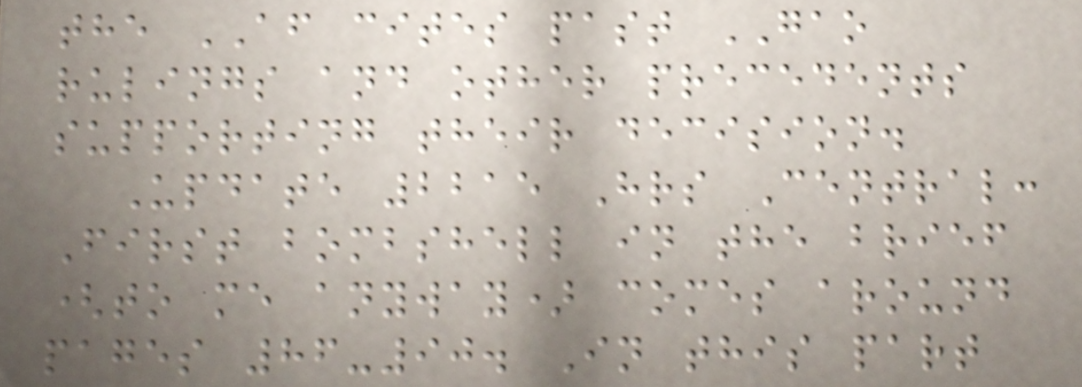the AF cites past GAO
rulings and other precedents
supporting their decision.
Update 2215 Hrs Central:
First bombshell in the brief
(to me anyway) comes around
pages 86-90. In this part
